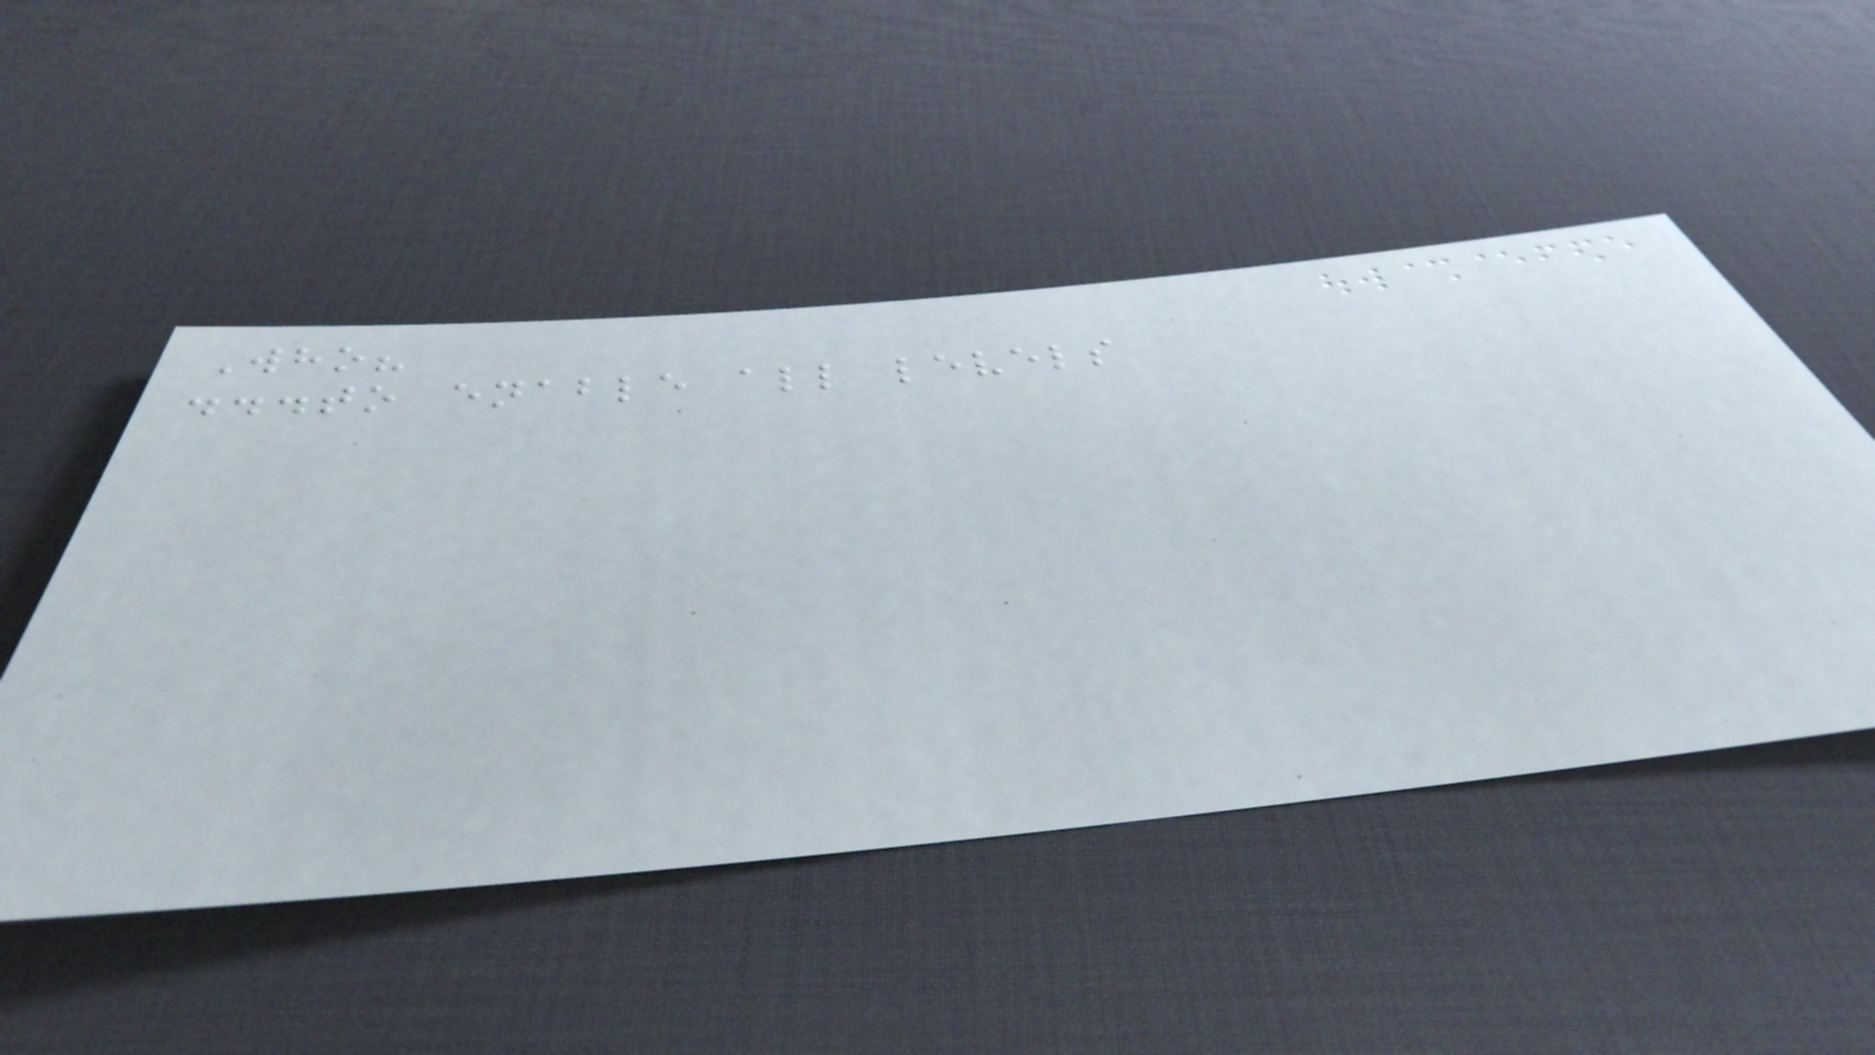Who?
...to enable all levels
